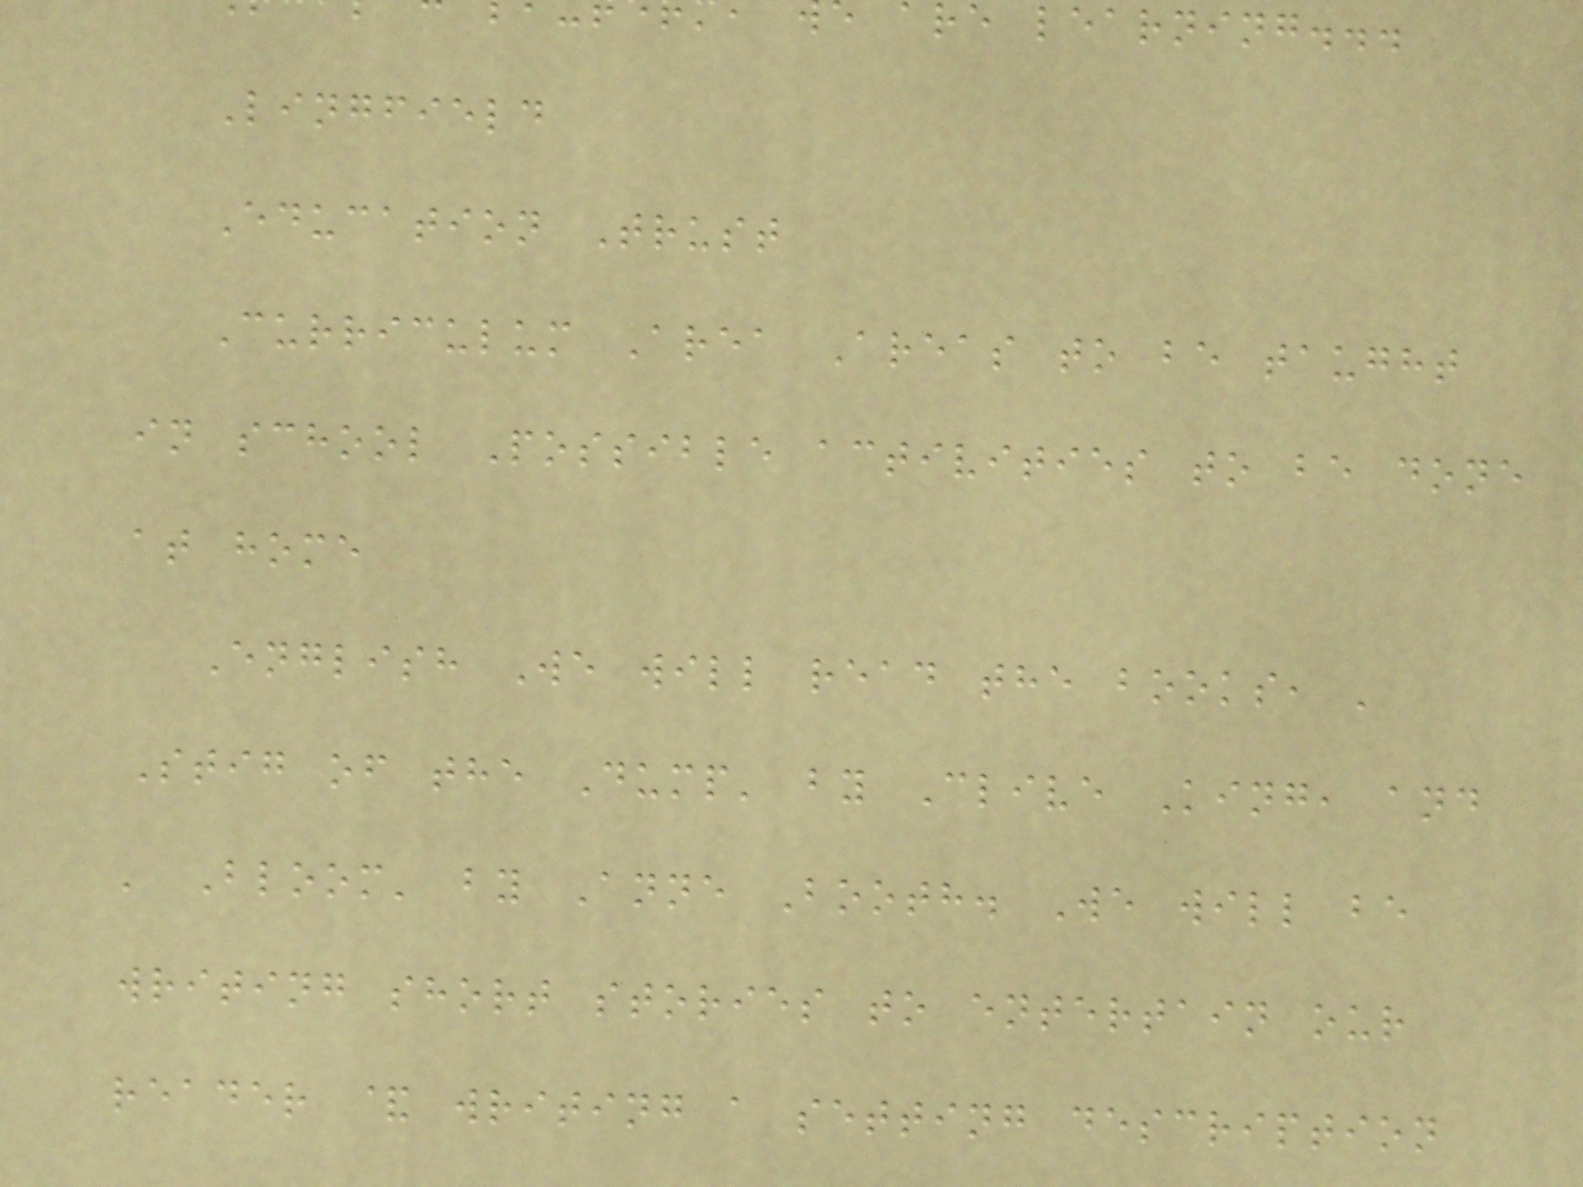are learning...
Lingfield
Education Trust
Curriculum Area Areas to be taught
in school Possible activities to be done
at home
English We will read the books, '
Stig of the Dump' by Clive King, and
' Bloom' by Anne Booth. We will be
writing short stories to entertain our
reader & writing a setting description
